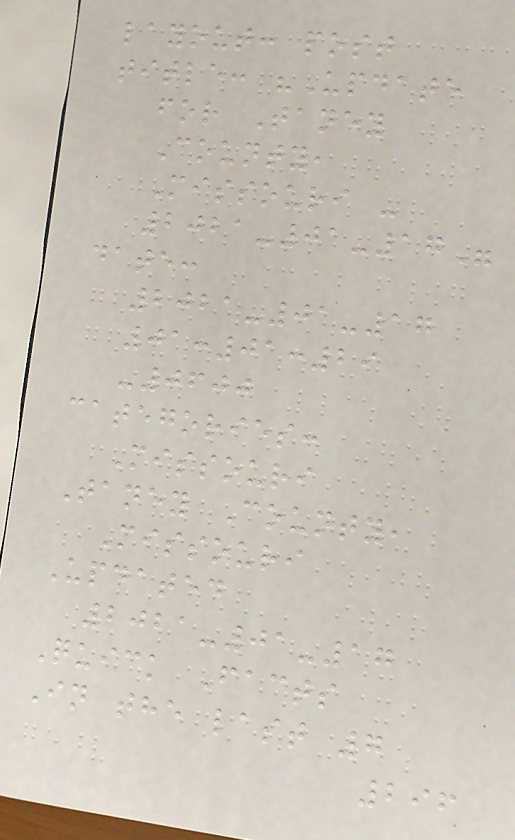layout: post
title: "Update
for Taney
County,
Missouri -
2021-01-17"
date:
2021-01-17
01:01:29
-0600
categories:
Missouri
Taney County,
Missouri
Updated
2021-01-17
Quick Facts
In the last 7
296
